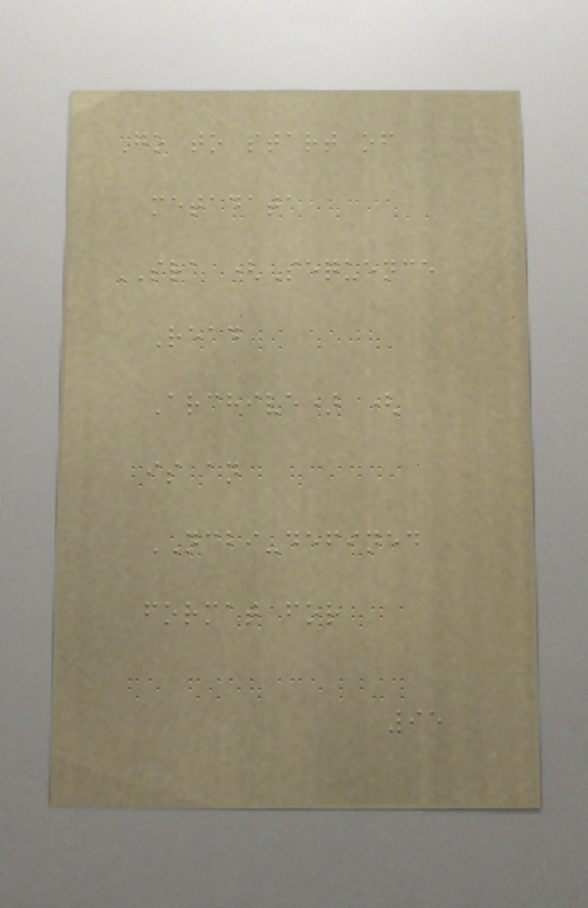Go to start of
metadata
SRA (Sequence
Read
Archive) (
is an
NCBI-defined
format for
95
